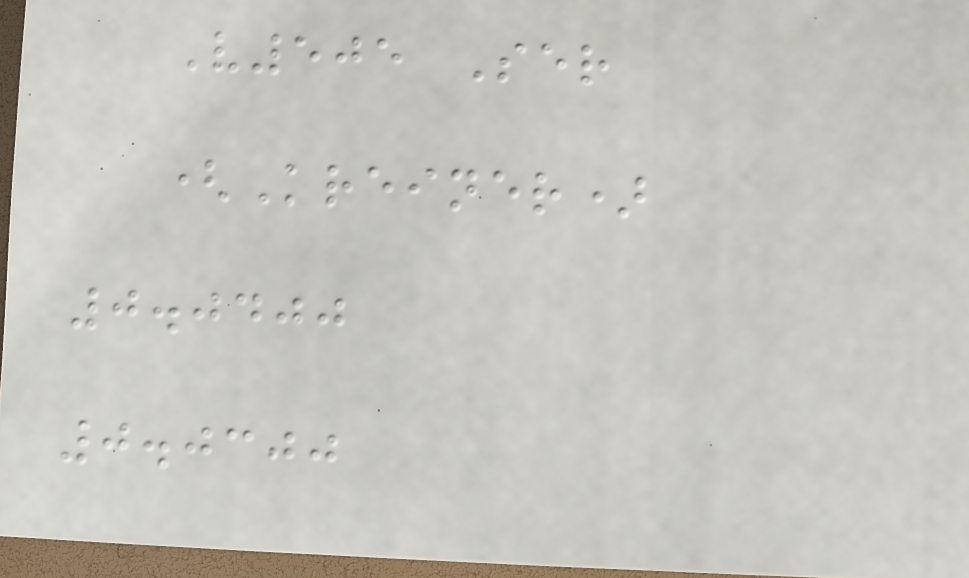V505 Ser
(Kreiner)
0.0400
0.0300
